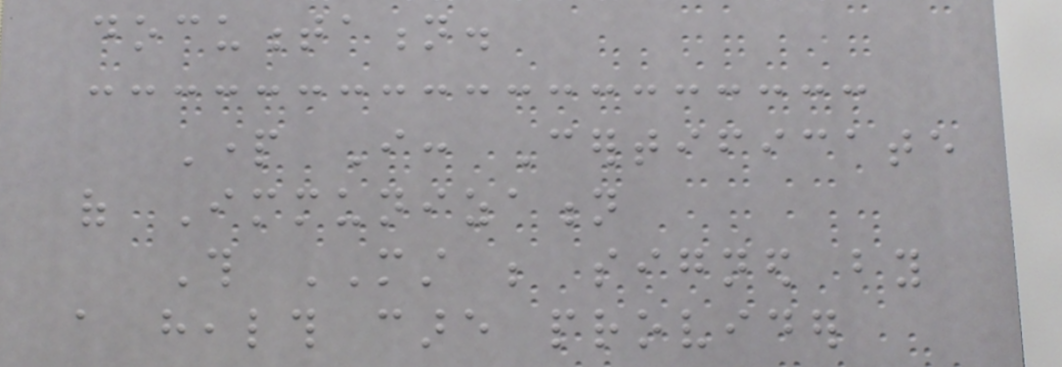documentation.
Part I: Certificate
of Immunization
This MUST be signed by
a health care provider
